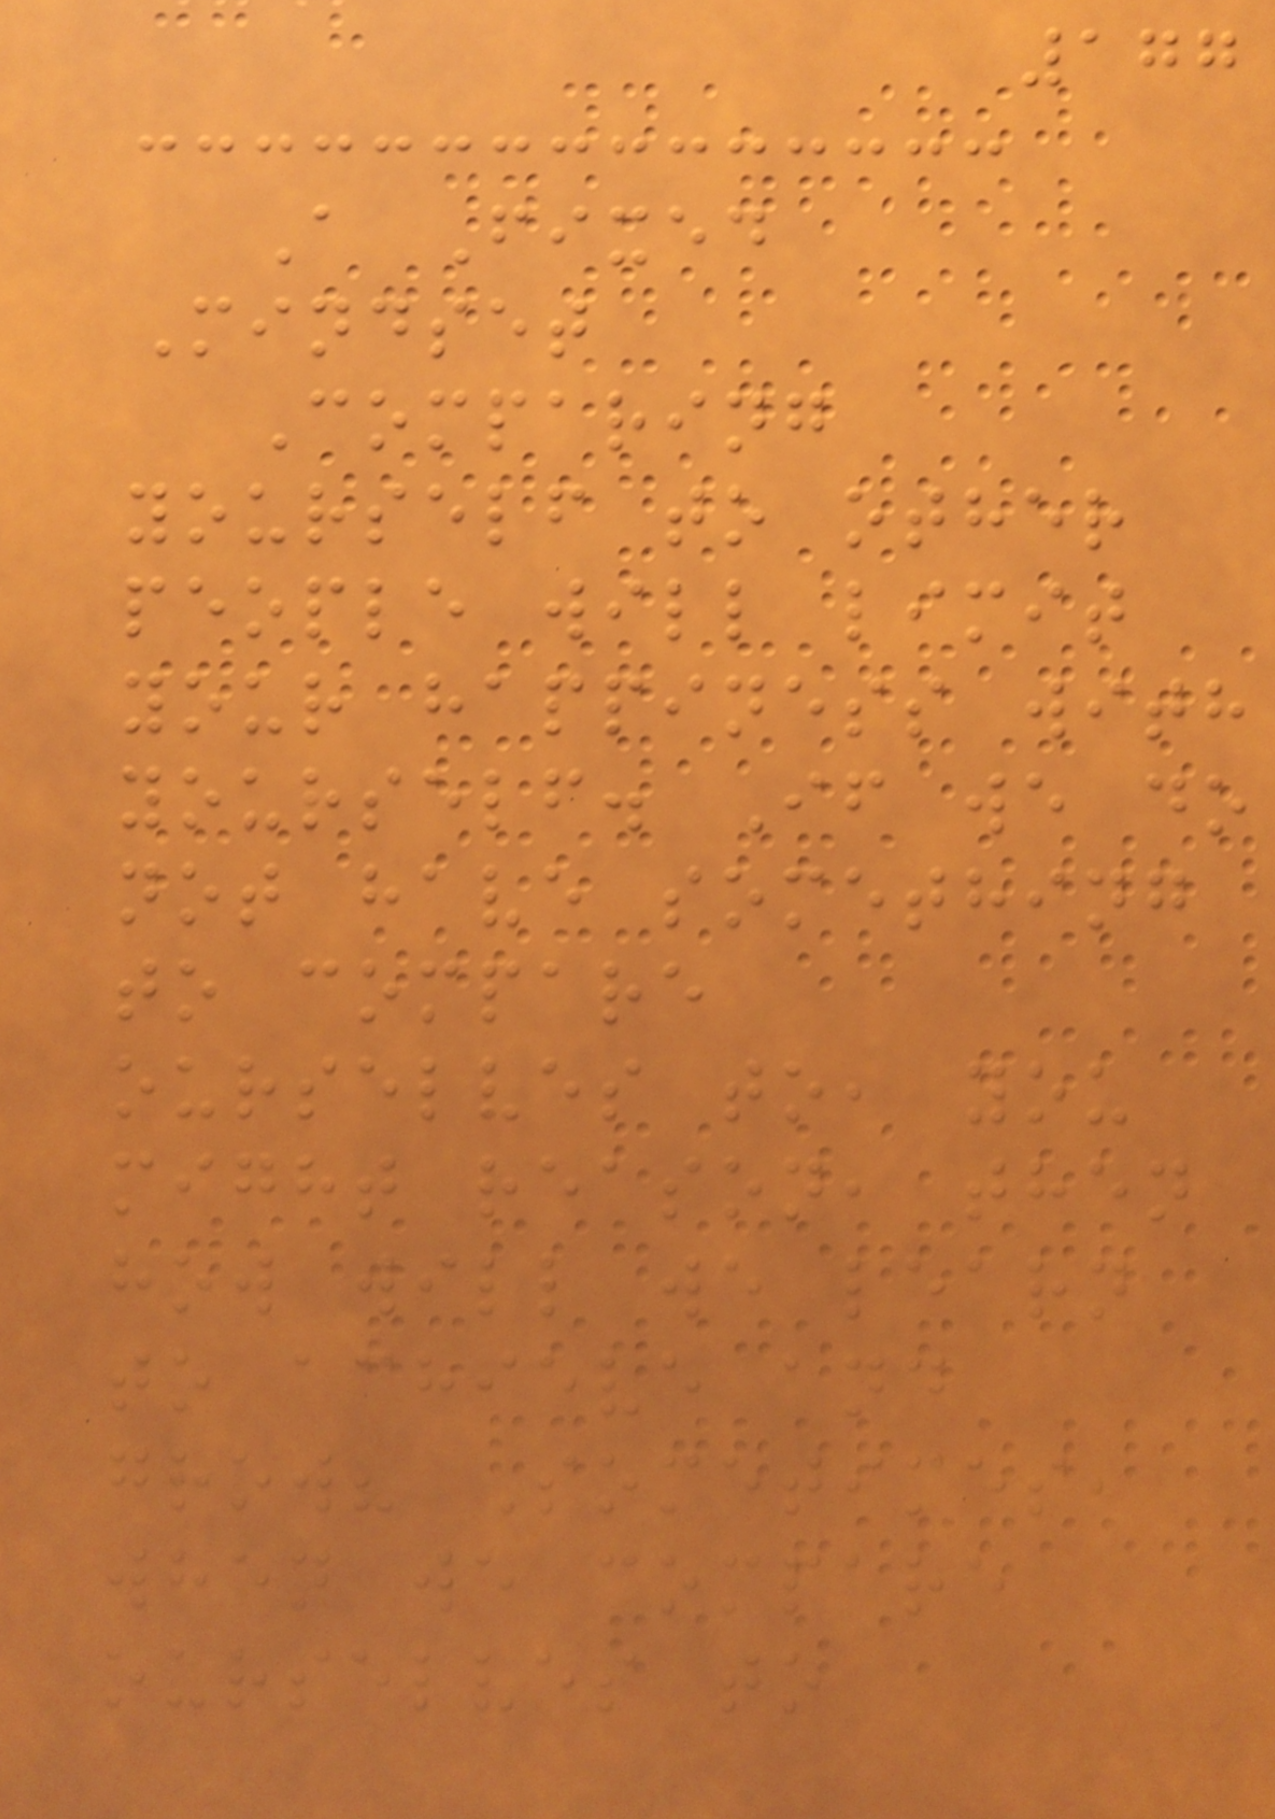177
A Fixed
Mindset
Comparing
yourself to other
people will limit
your happiness with
yourself. If we do
not have something
to compare
ourselves to, you
might reason, then
how will we learn
to achieve and
grow? Sometimes,
when we compare
ourselves to
